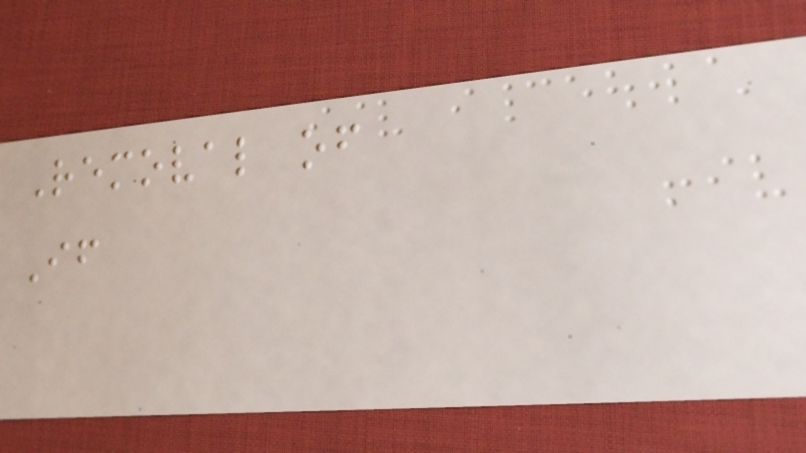Removal of
If
